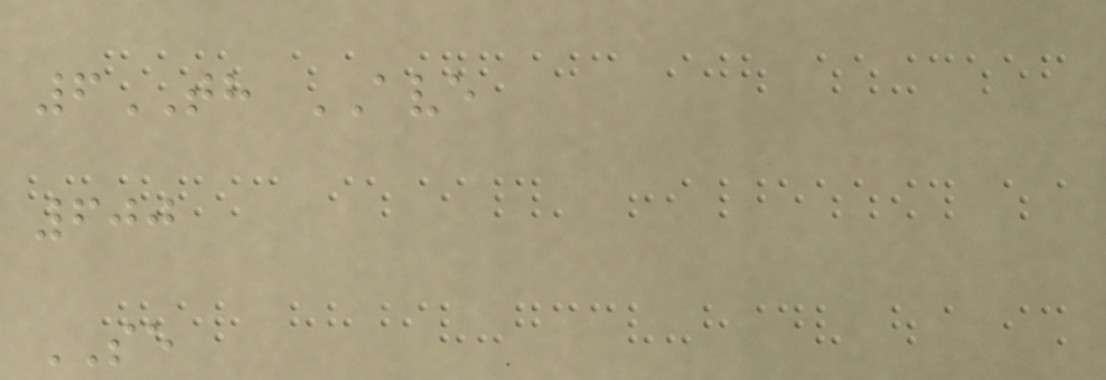6TH AVE
600
SE
